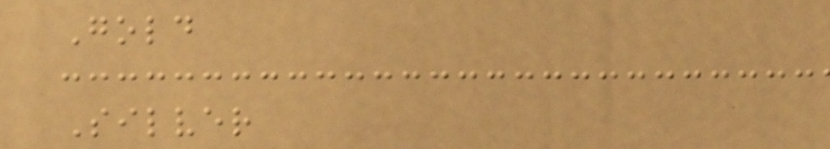Gold
Silver
